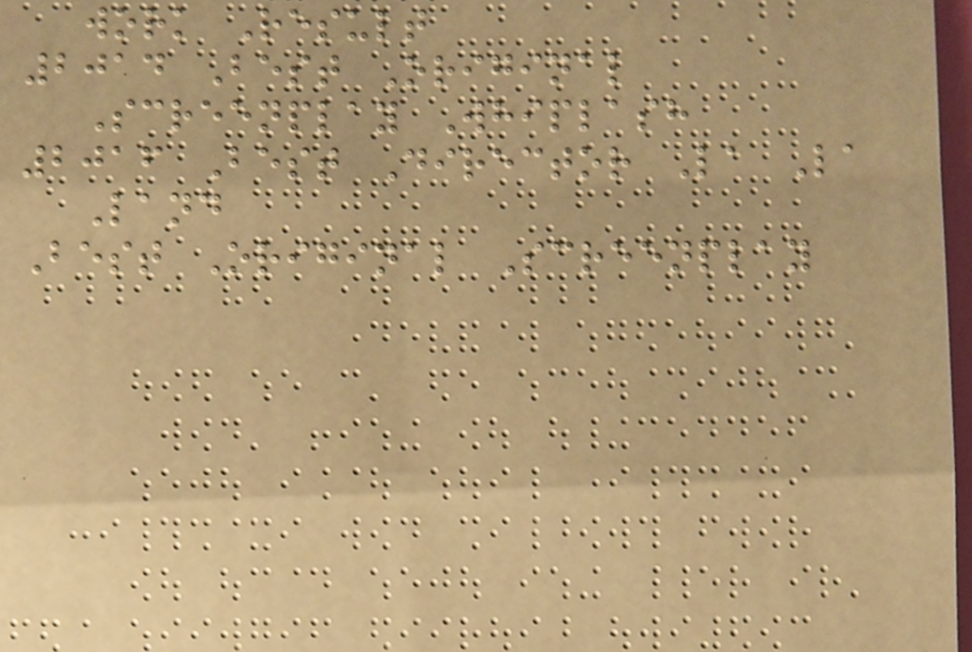work Result
2014 Best Original
Screenplay Whiplash
2016 Best Director La La
Land
Best Original Screenplay
